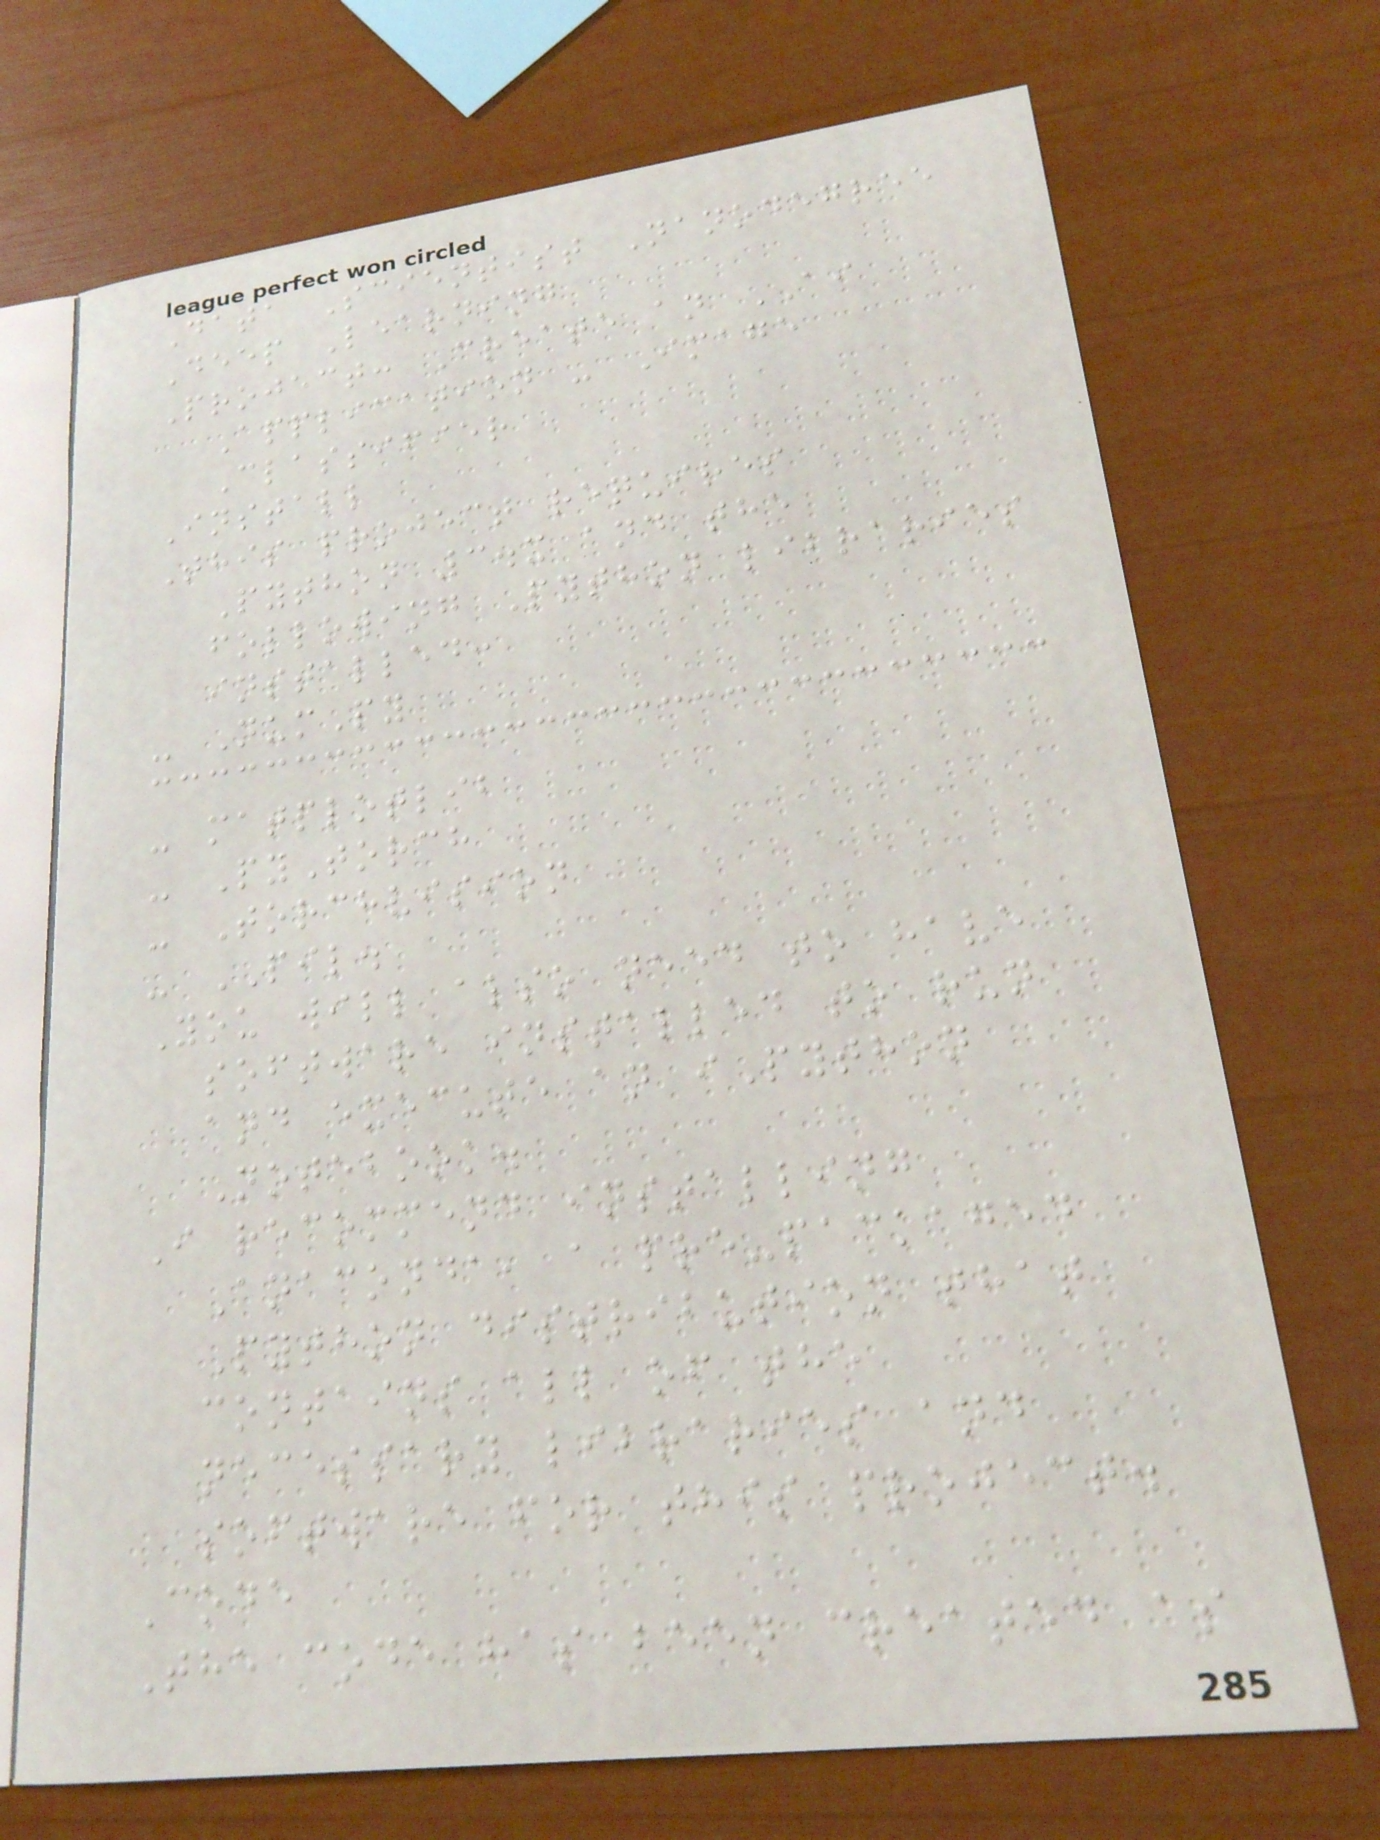Data Scientist Nanodegree
Deep Learning
Project: Create an AI
Application - Image
Classifier
Install
This project requires
Python 3.x and the
following Python libraries
installed:
- NumPy
- matplotlib
- PyTorch
- Torchvision
- PIL.
You will also need to have
software installed to run
and execute an iPython
Notebook.
I recommend installing
Anaconda, a pre-packaged
Python distribution that
contains all of the
necessary libraries and
software for this project.
Code
The code has been created as
